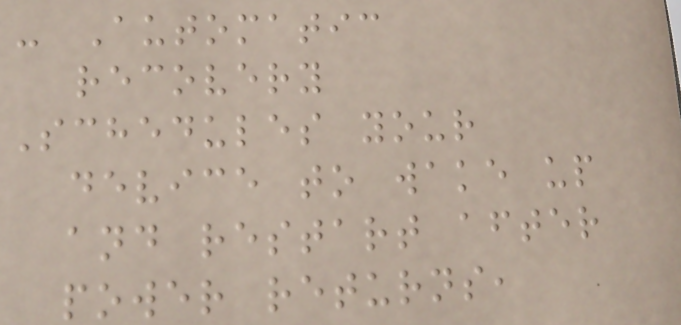- Automatic
recovery
Schedules your
device to wake up
and restart after
power returns,
